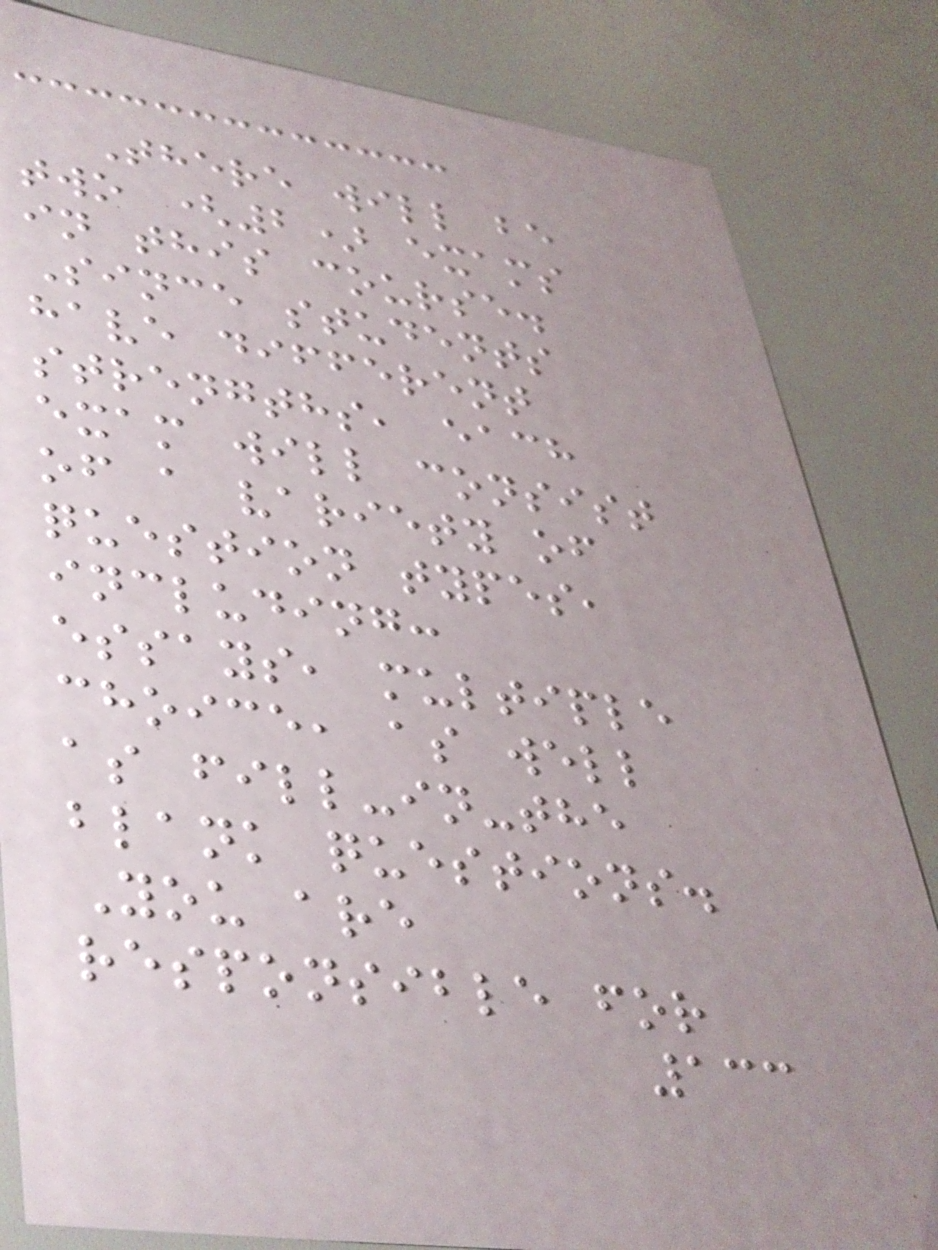There will be
two (2) exams
in this course.
Since students
have different
strengths, each
exam will consist
of a variety of
question types,
including:
essays, multiple
choice, as well
as fill-in-the
blank questions.
You are
responsible for
133
